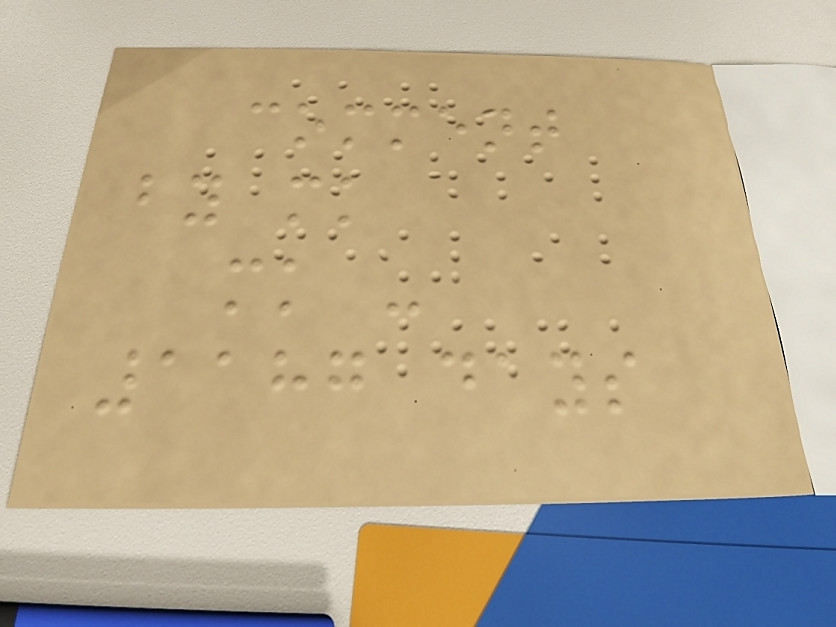comment
by mk
mk -
1187 days
